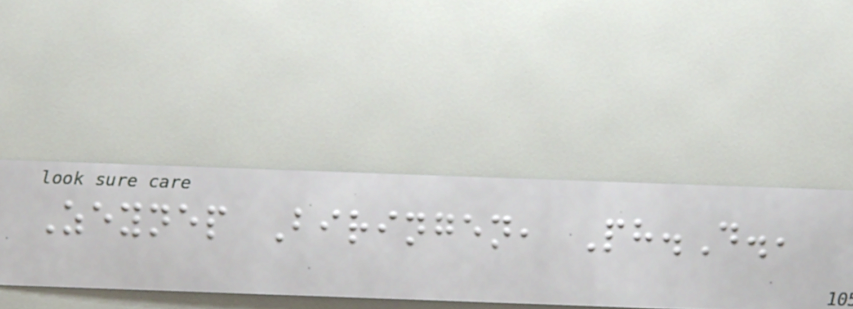Zeynep Biringen, Ph.D.,
